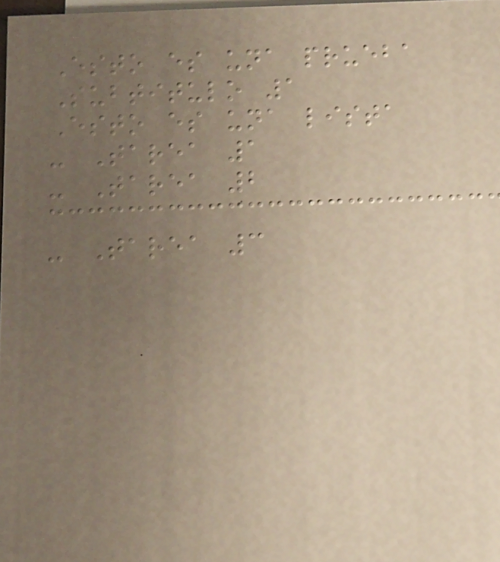Esto es una prueba
Subtitulo 1
Esto es una lista
- Tarea 1
- Tarea 2
- Tarea 3
